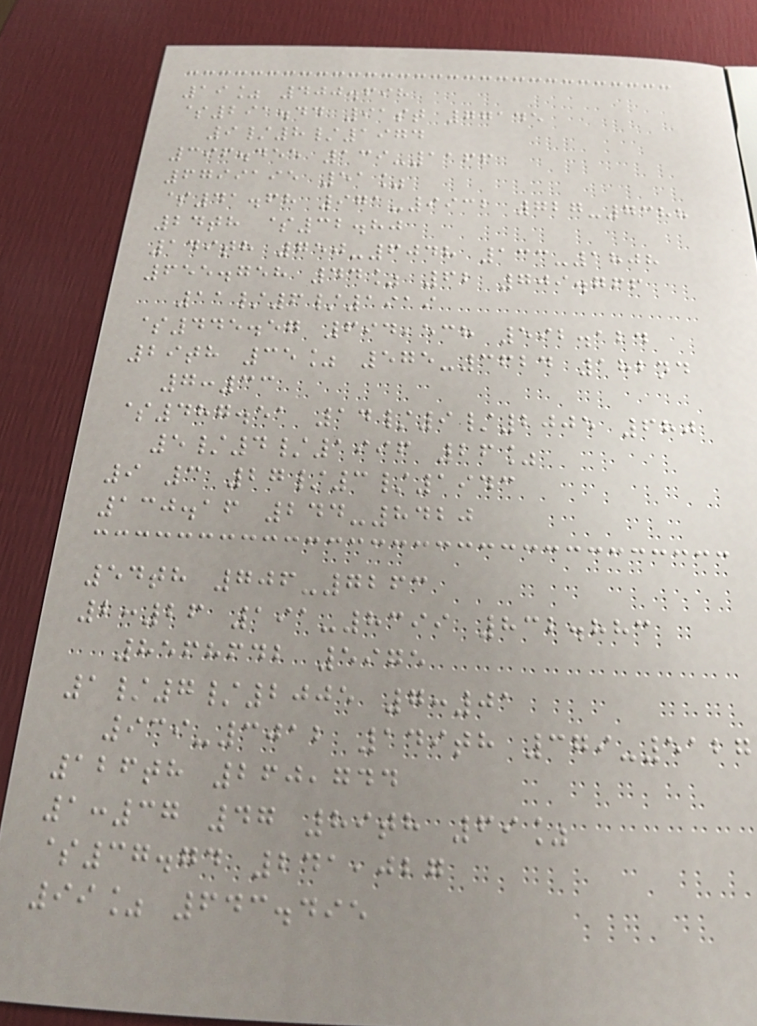19% 400.698
$291.44 91st 77145
9/8/1974
396.455 139-1166
6799195 51%
$41.68 971-9932 727-7388
24th $32.80
149th 750-6048 133-1808
655.758 44% 62 709.766
11/6/1919
$445.57 694,538 592.124
29th 35% 575-3624 182nd
7:33
$487.51 14/9/2005 680
5/4/1996 26%
9 3 27/3/1943
130.16 244-8420
54th 706-7263
2:26 191-8399 832.883
8568642 5975
1/7/2005 7:01
939-3012 149th 379-5127
126th 260,744
1:37 47 89th 69%
$37.74 241,027
99% 643.495
